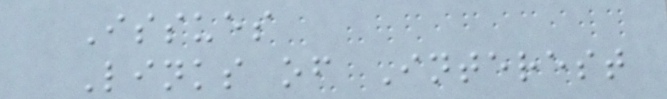Issues
Links of Interest
